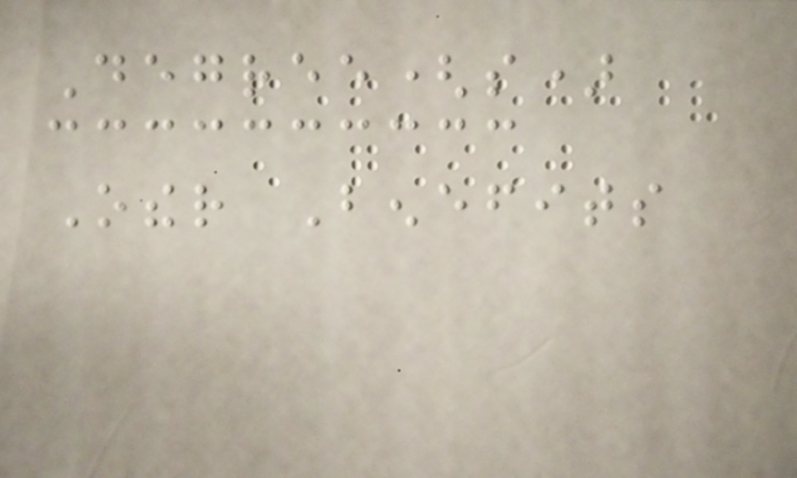Degree(s)
Other Benefits
